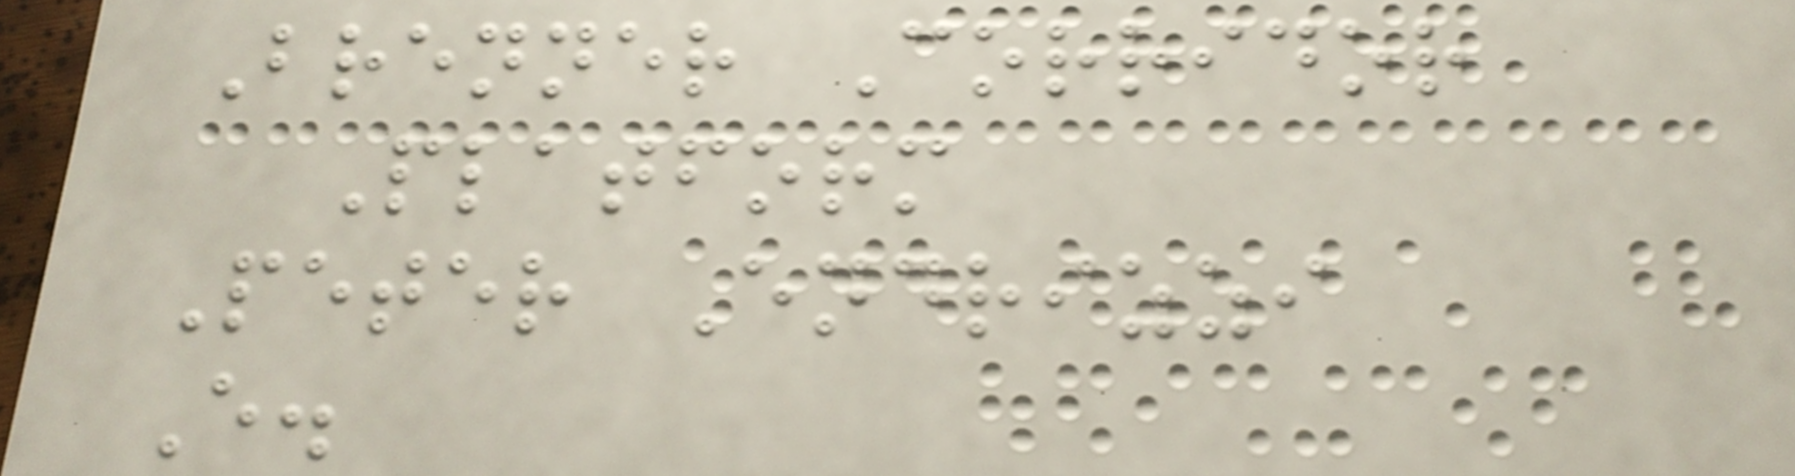Brenner Corridor
Platform
Peter Endrizzi
E.
